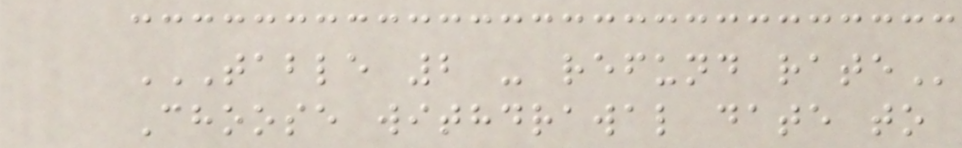TABLE 2 - REFUND RATE
Choose withdrawal date to
